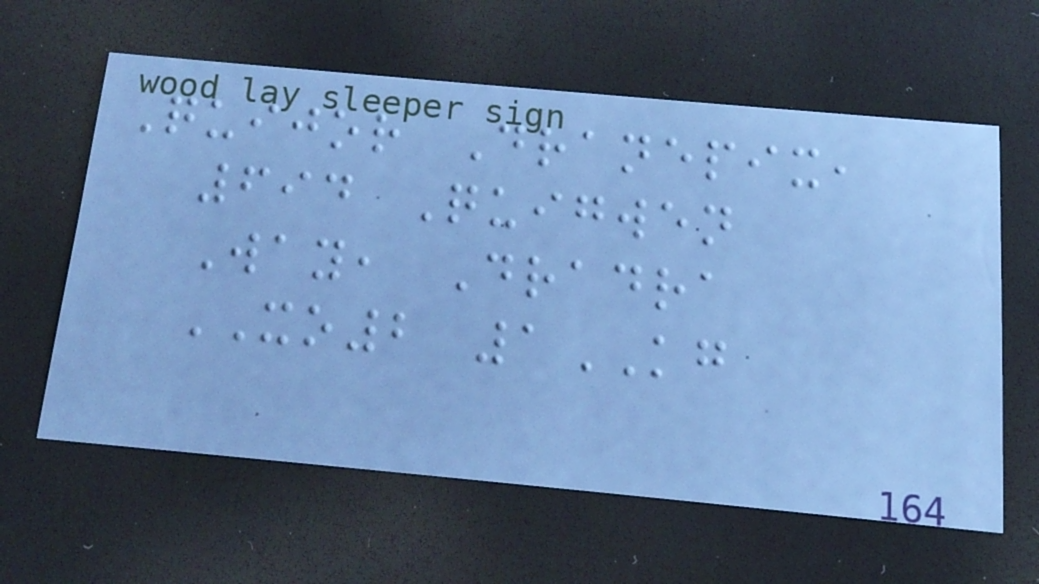Quijor Dranepix,
694 Quigwen
Way, Dradra
XO2 1KG
